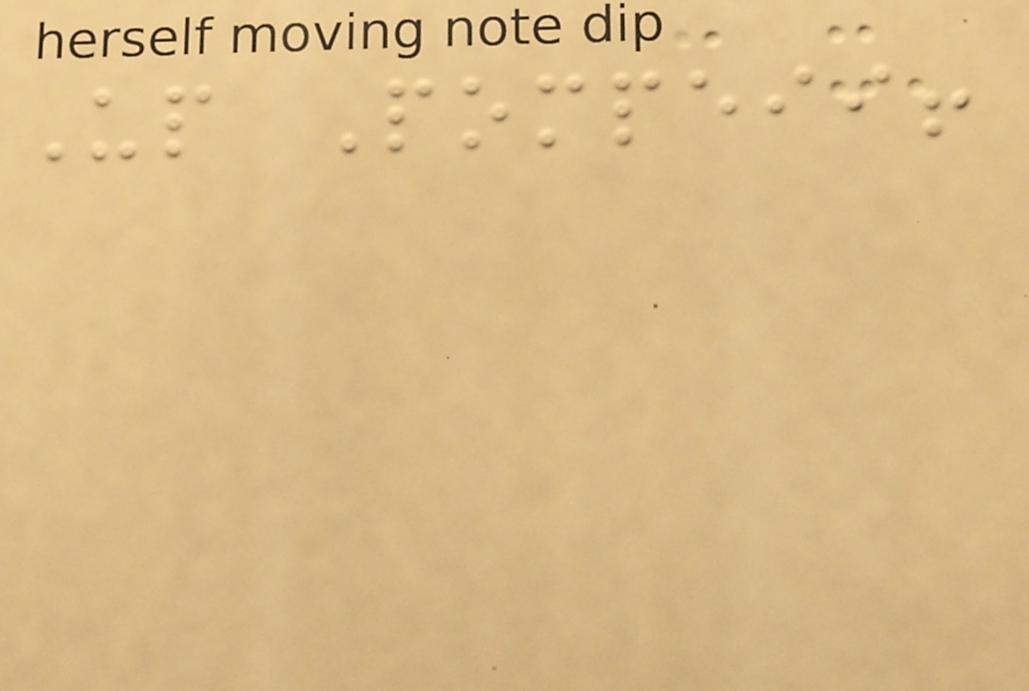Up Pompeii!
